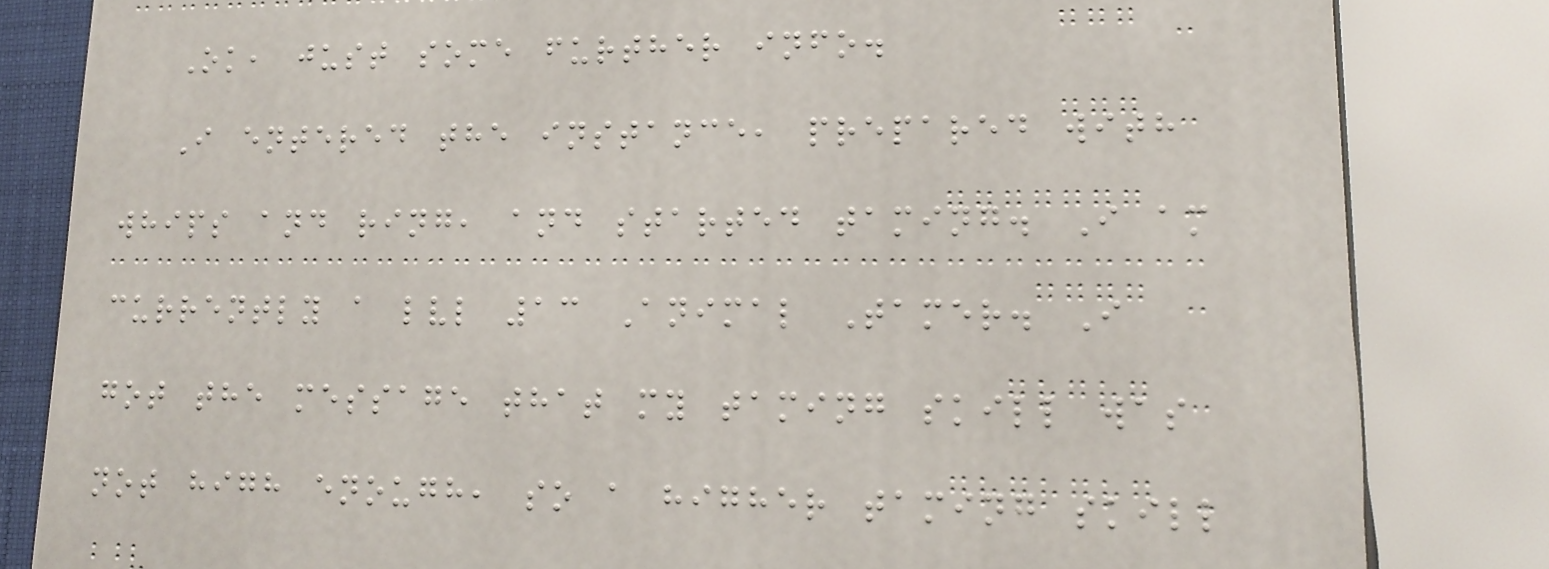Ok, just some further info.
I entered the instance, prepared with
whips and ring, and started taming. I am
currently a lvl 13 Animal Tamer. I
got the message that my taming skill was
not high enough, so a higher taming skill
